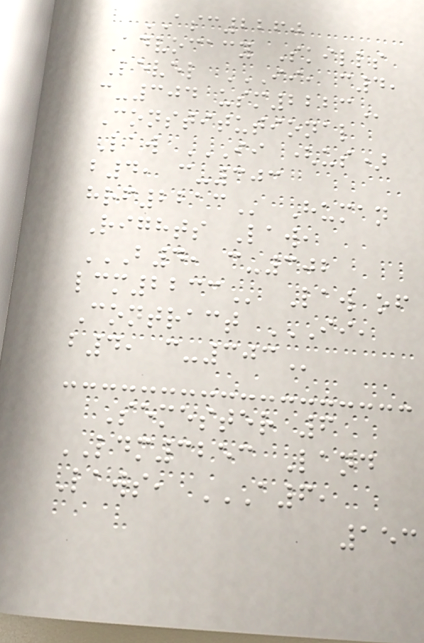ASC2260
Advocacy Skills
Level II, C4,
C-304 USM2223
Constitutional
Law II (US)
B4, C-303
HRF2213 Human
Rights Law,
B4, C-302
LCM2233 Law of
Contract II,
B4, C-303
Semester 6
LDM3253 Land
Laws, A6,
153
